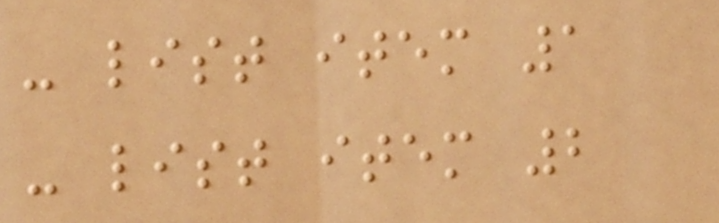- list item 1
- list item 2
